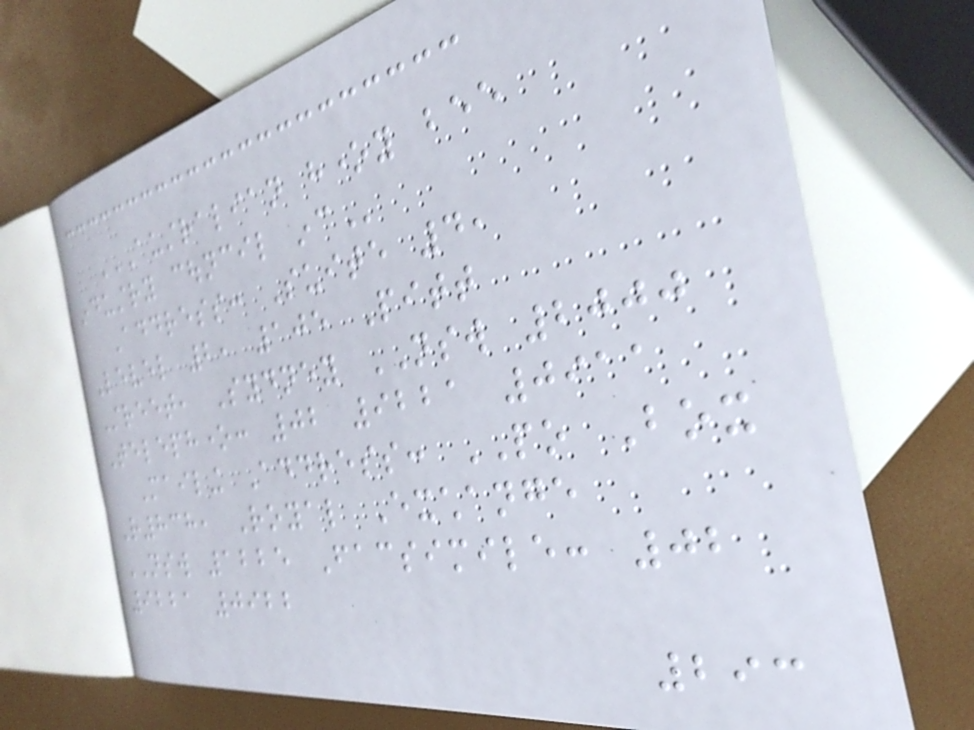AUSTRALIAN HONEY BEE
INDUSTRY COUNCIL INC
Address: Suite 4,
Level 2, 105 Pitt
Street, Sydney NSW 2000
Telephone: 02 9221 0911
Mailing Address: PO Box
R838, Royal Exchange
NSW 1225 Facsimile: 02
9221 0922
293
